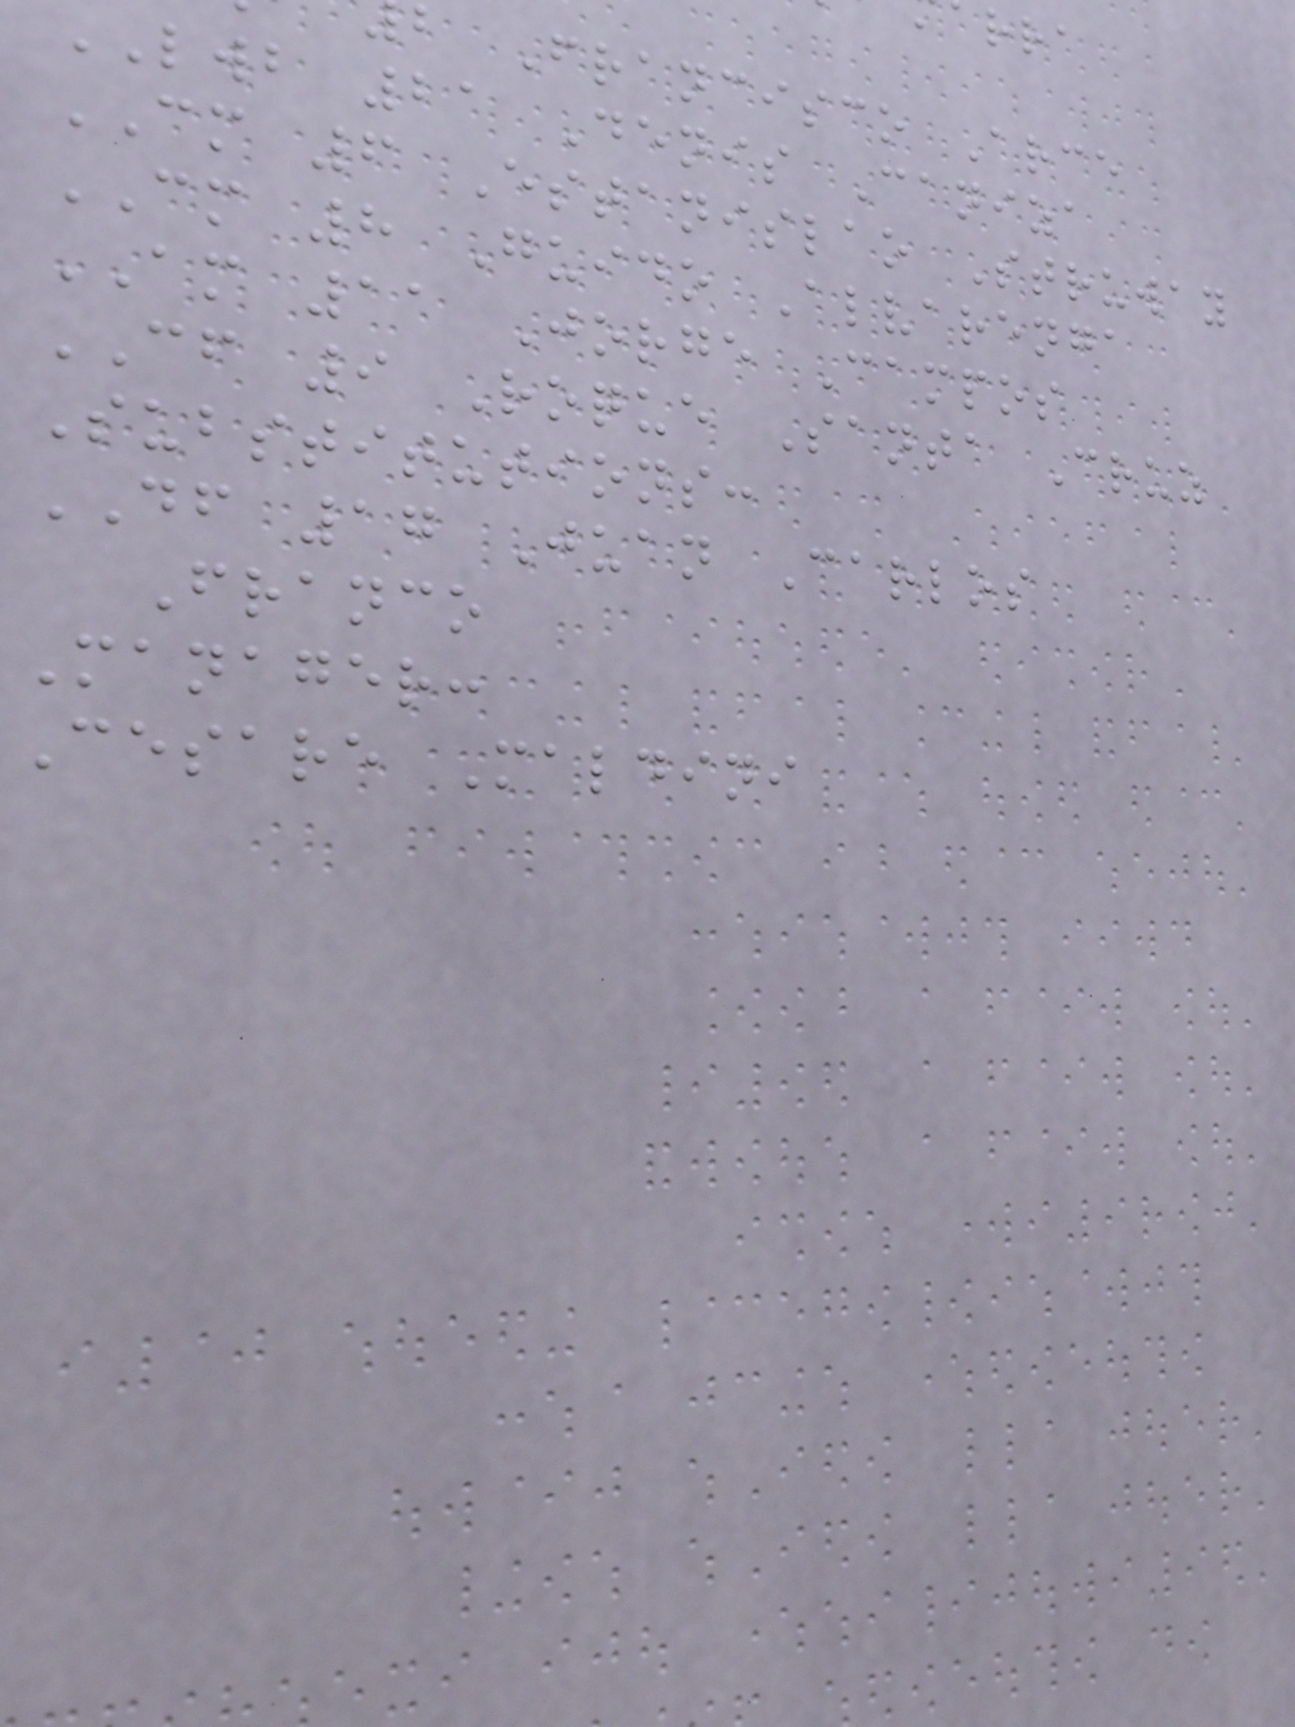b Francisco Arce
lwb 21 Denis Caniza
CM 6 Estanislao Struway
CM 8 Guido Alvarenga
AM 11 Jorge Campos
CF 9 Roque Santa Cruz
Substitutions:
DF 17 Juan Carlos
Franco
Manager:
Cesare Maldini
